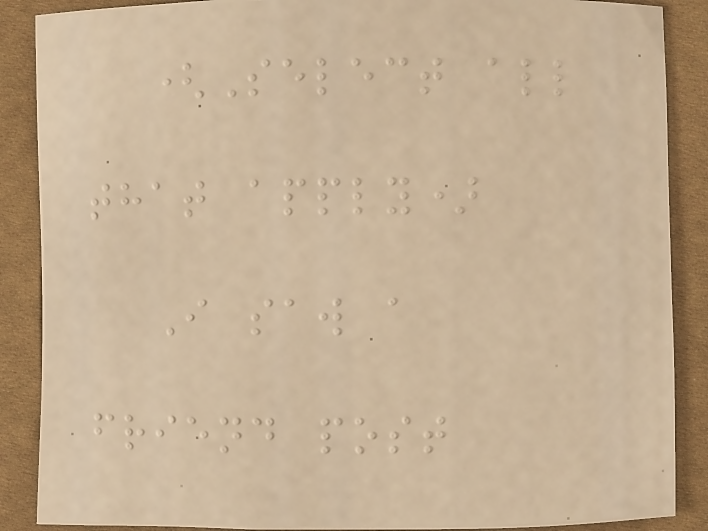(Select all
that apply)
I saw a
friend post
